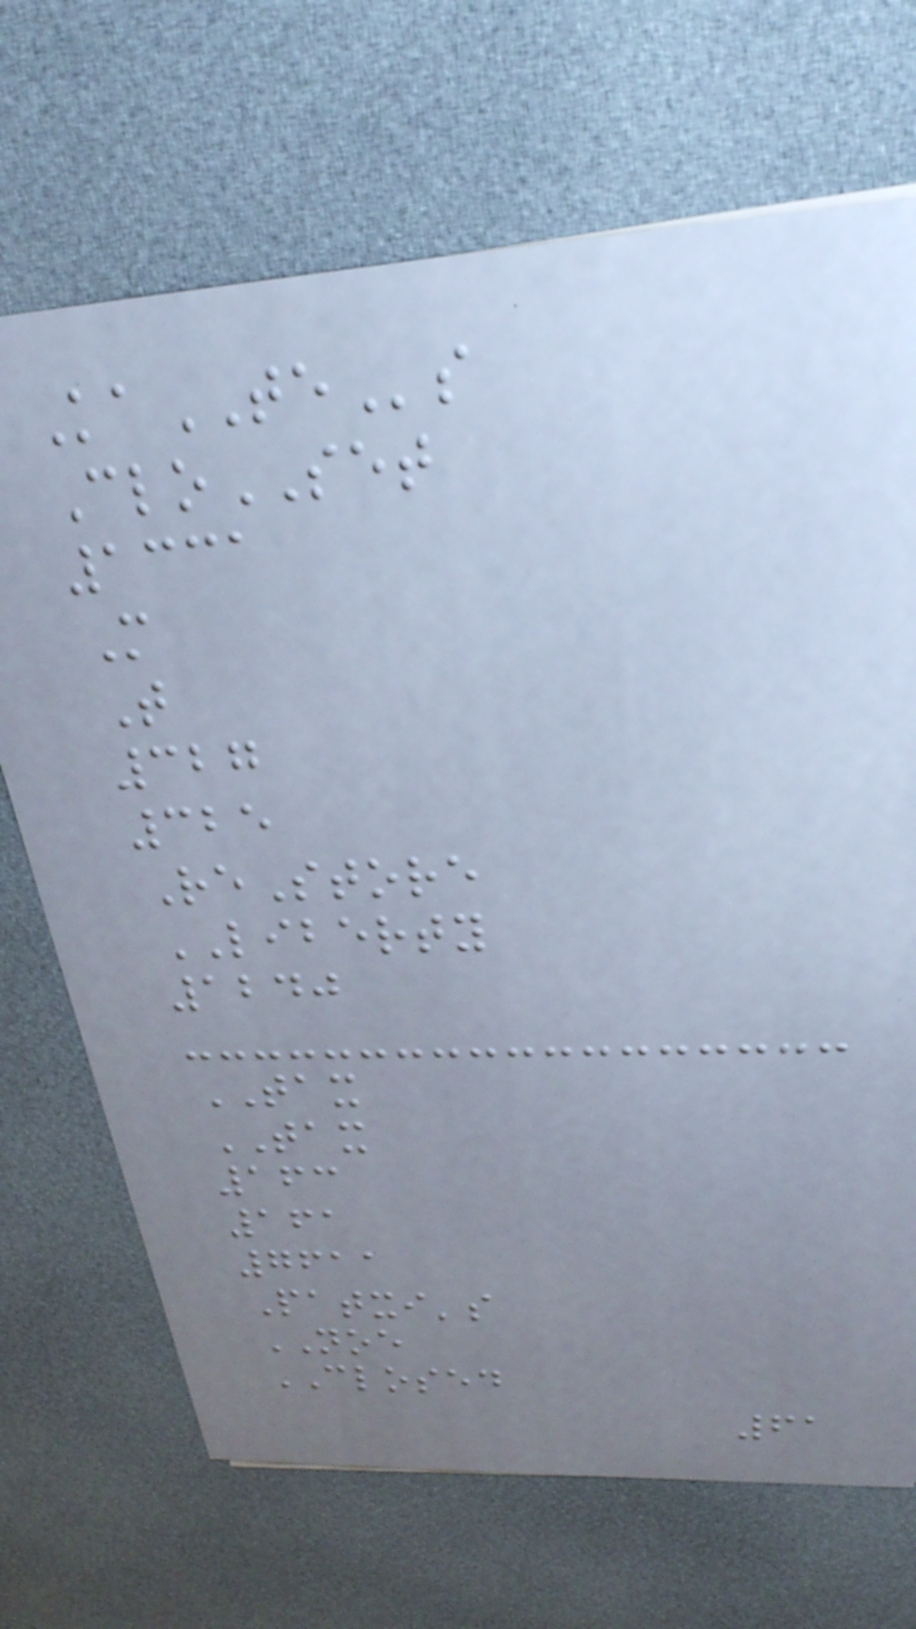KaTEs
CloSET
1331
M
T
327
325
ReStore
LIBERTY
1240
TAX
TAX
163
161
7611
Patxi's
NOE
CLOSED
61
